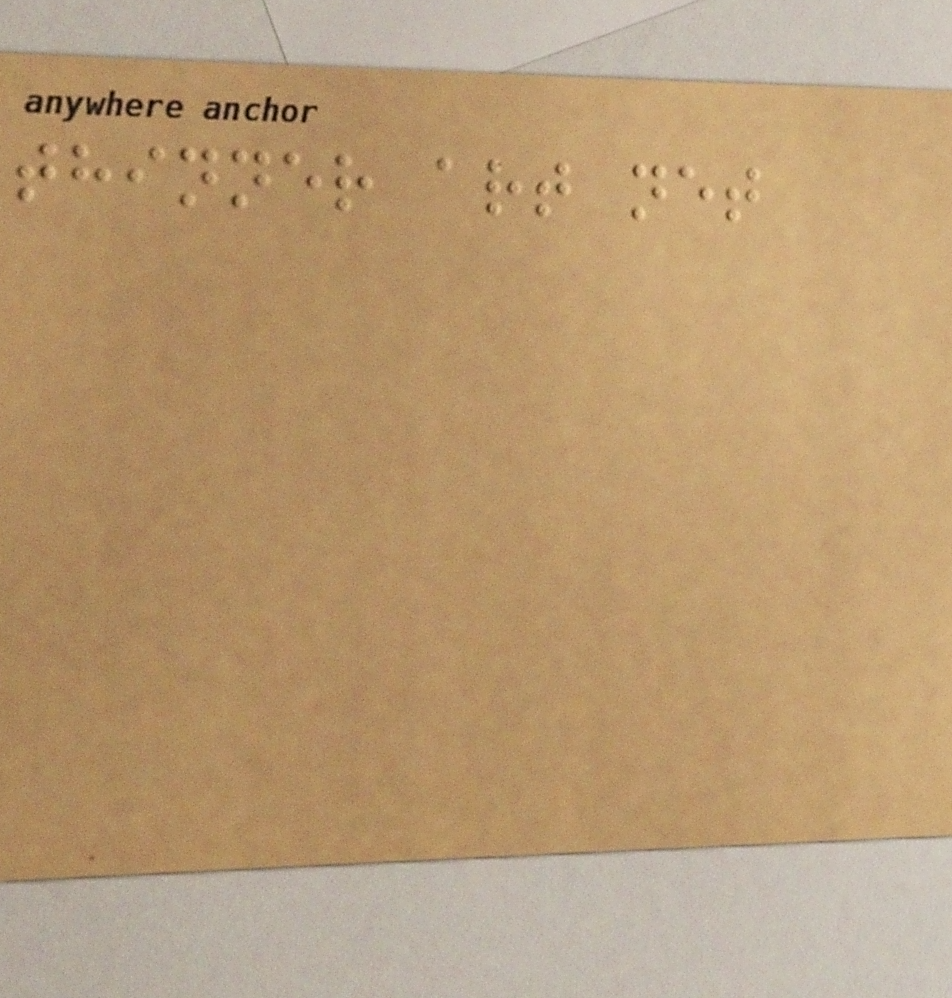thinner art net
